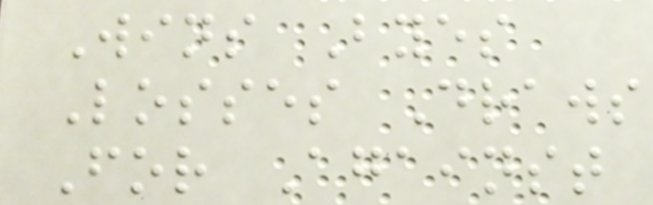Wins Byes
Losses Draws
For Against
